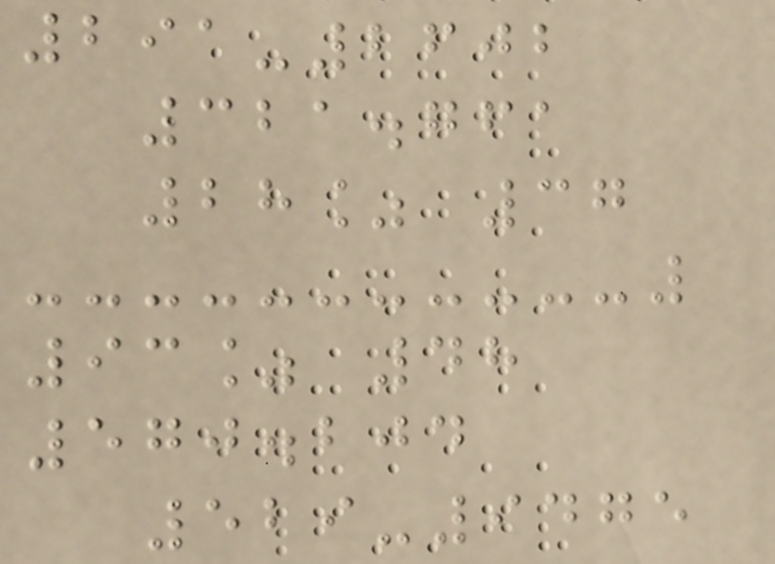291-2602
321.761
28% 37
93% 48
570.204
529-9475
